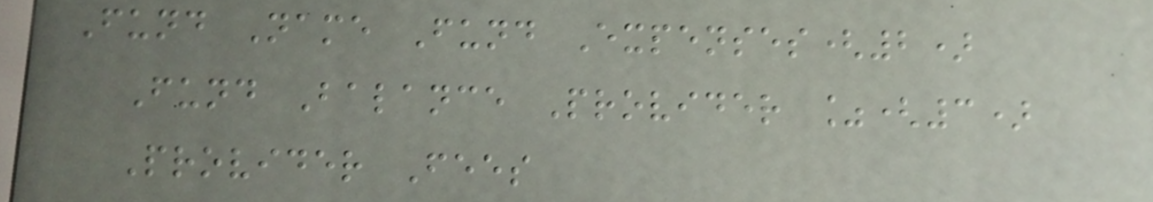Fund Name Fund Expenses(2)
Fund Balance Provider %(3)
Provider Fees
